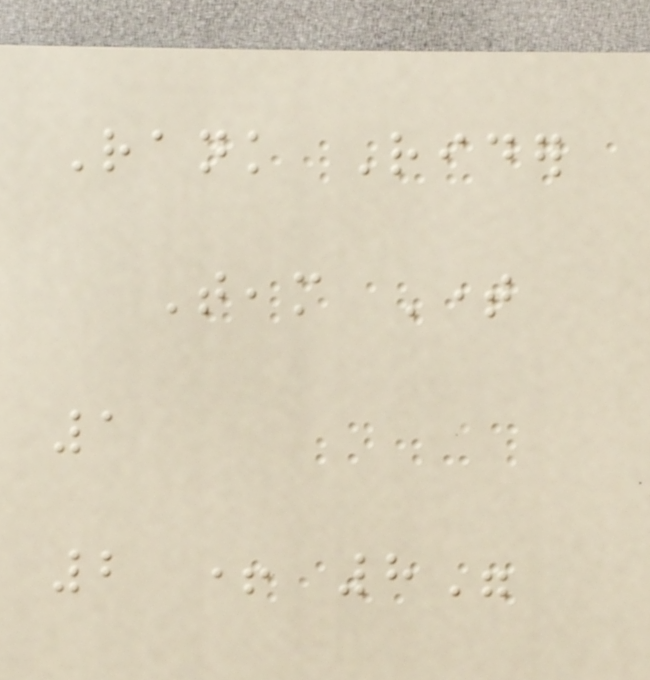Rank Rider
Team Time
1
2 + 8"
